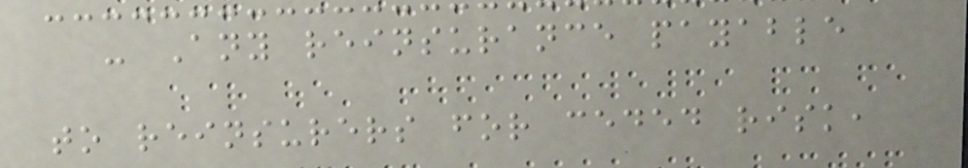- Any reinsurance payable
to reinsurers for ceded risk,
